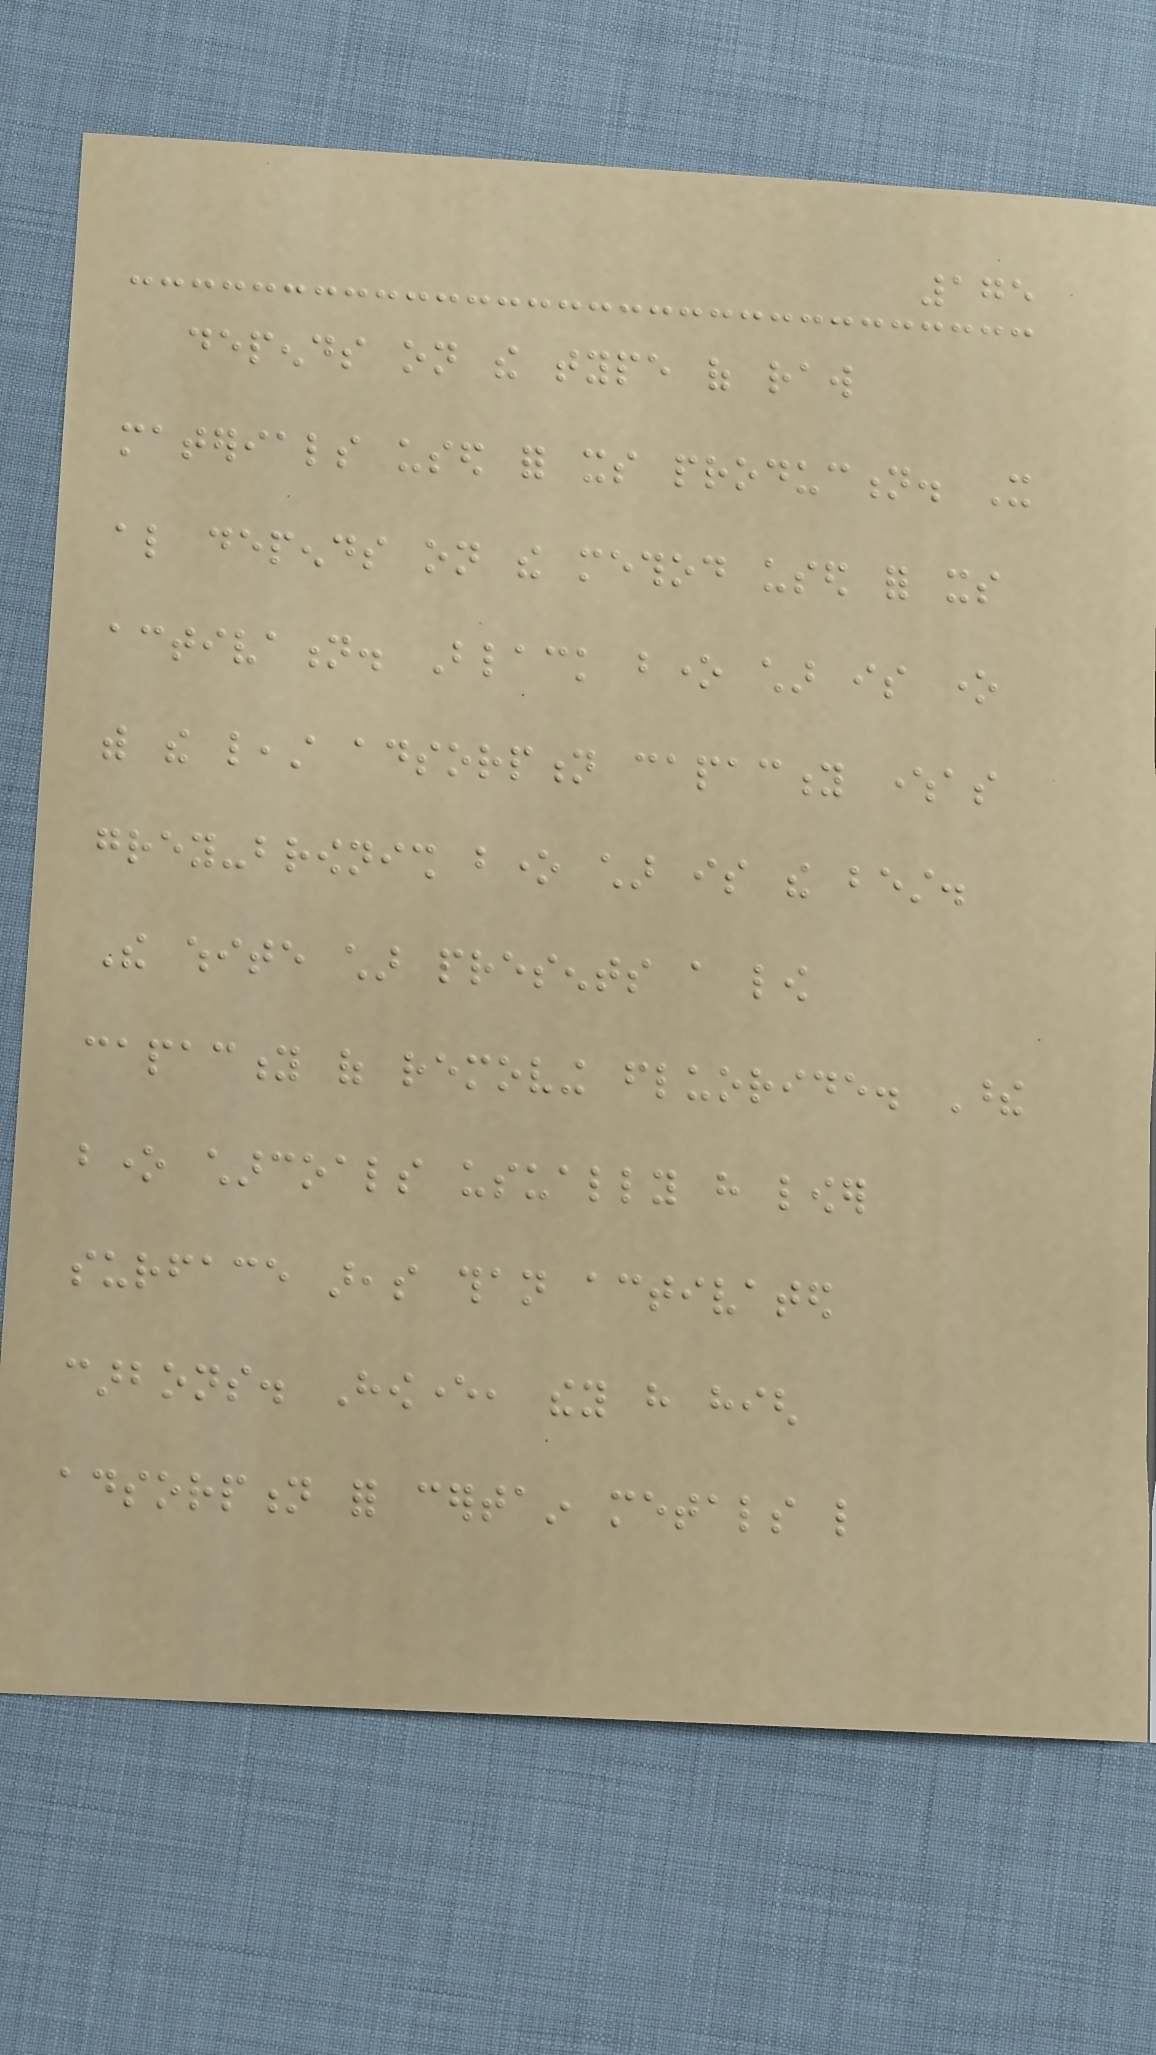175
depends on the type of raw
materials used for its production. It
also depends on the method used for its
activation. Black bone char is one
with the least adsorption capacity whereas
grey-brownish bone char is the best.
The white char presents a low
capacity of removing fluoride. These
bone charcoals usually have lower
surface areas than activated
carbons. However, they have high
adsorption for certain metals like
